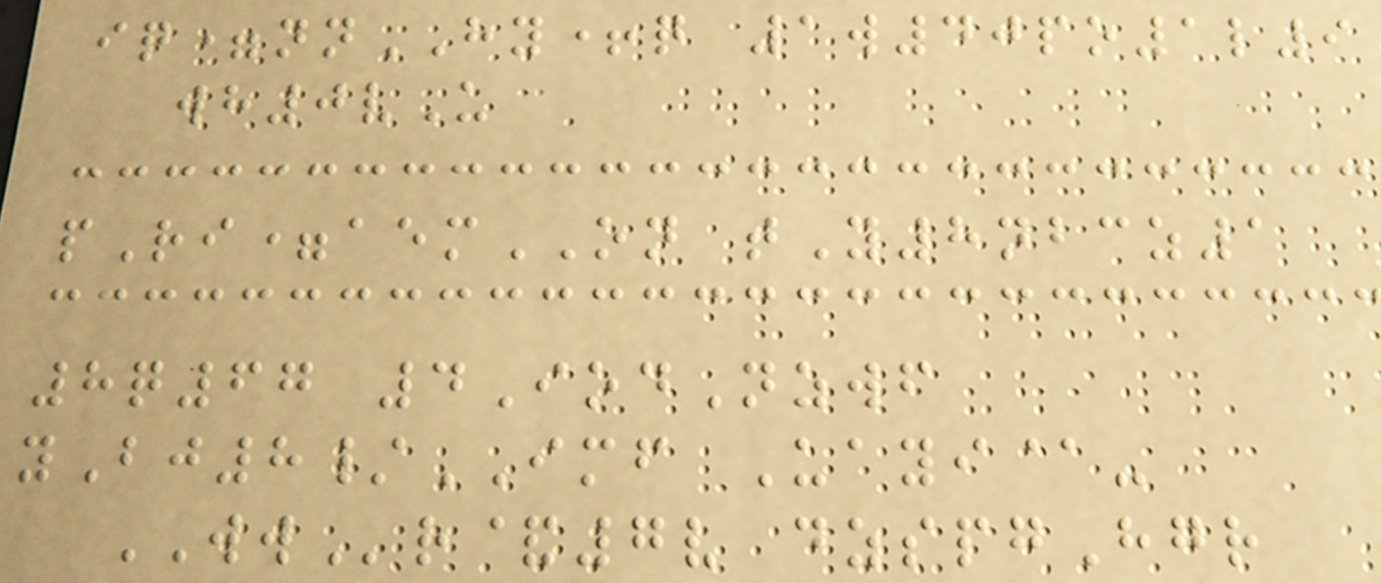iq=nnHY+q 1w40po1l9
wh0vU
pRi=aemON tY8nbcz1
8q67 4IodNzwf
yBj8/IMF Uayi@-
WWr&7v dzspgHgr
